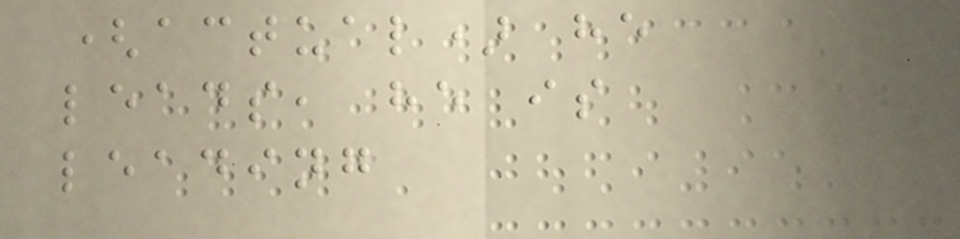(actual) he
leads, he is
leading
